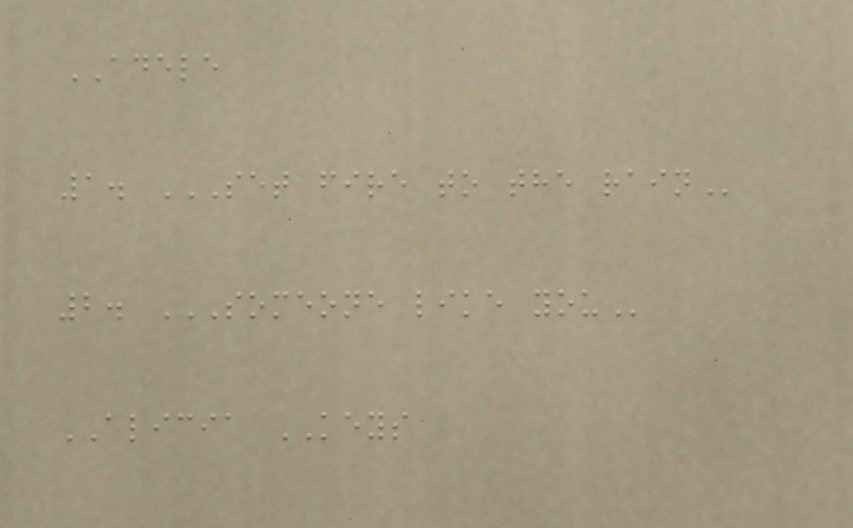ADELE
1. SET FIRE TO THE RAIN
2. SOMEONE LIKE YOU
ALICIA KEYS
